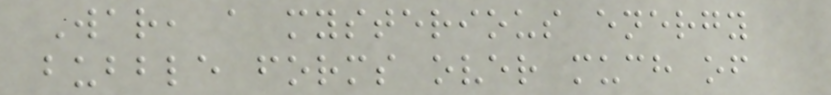War, a mysterious energy
bubble forms over much of
